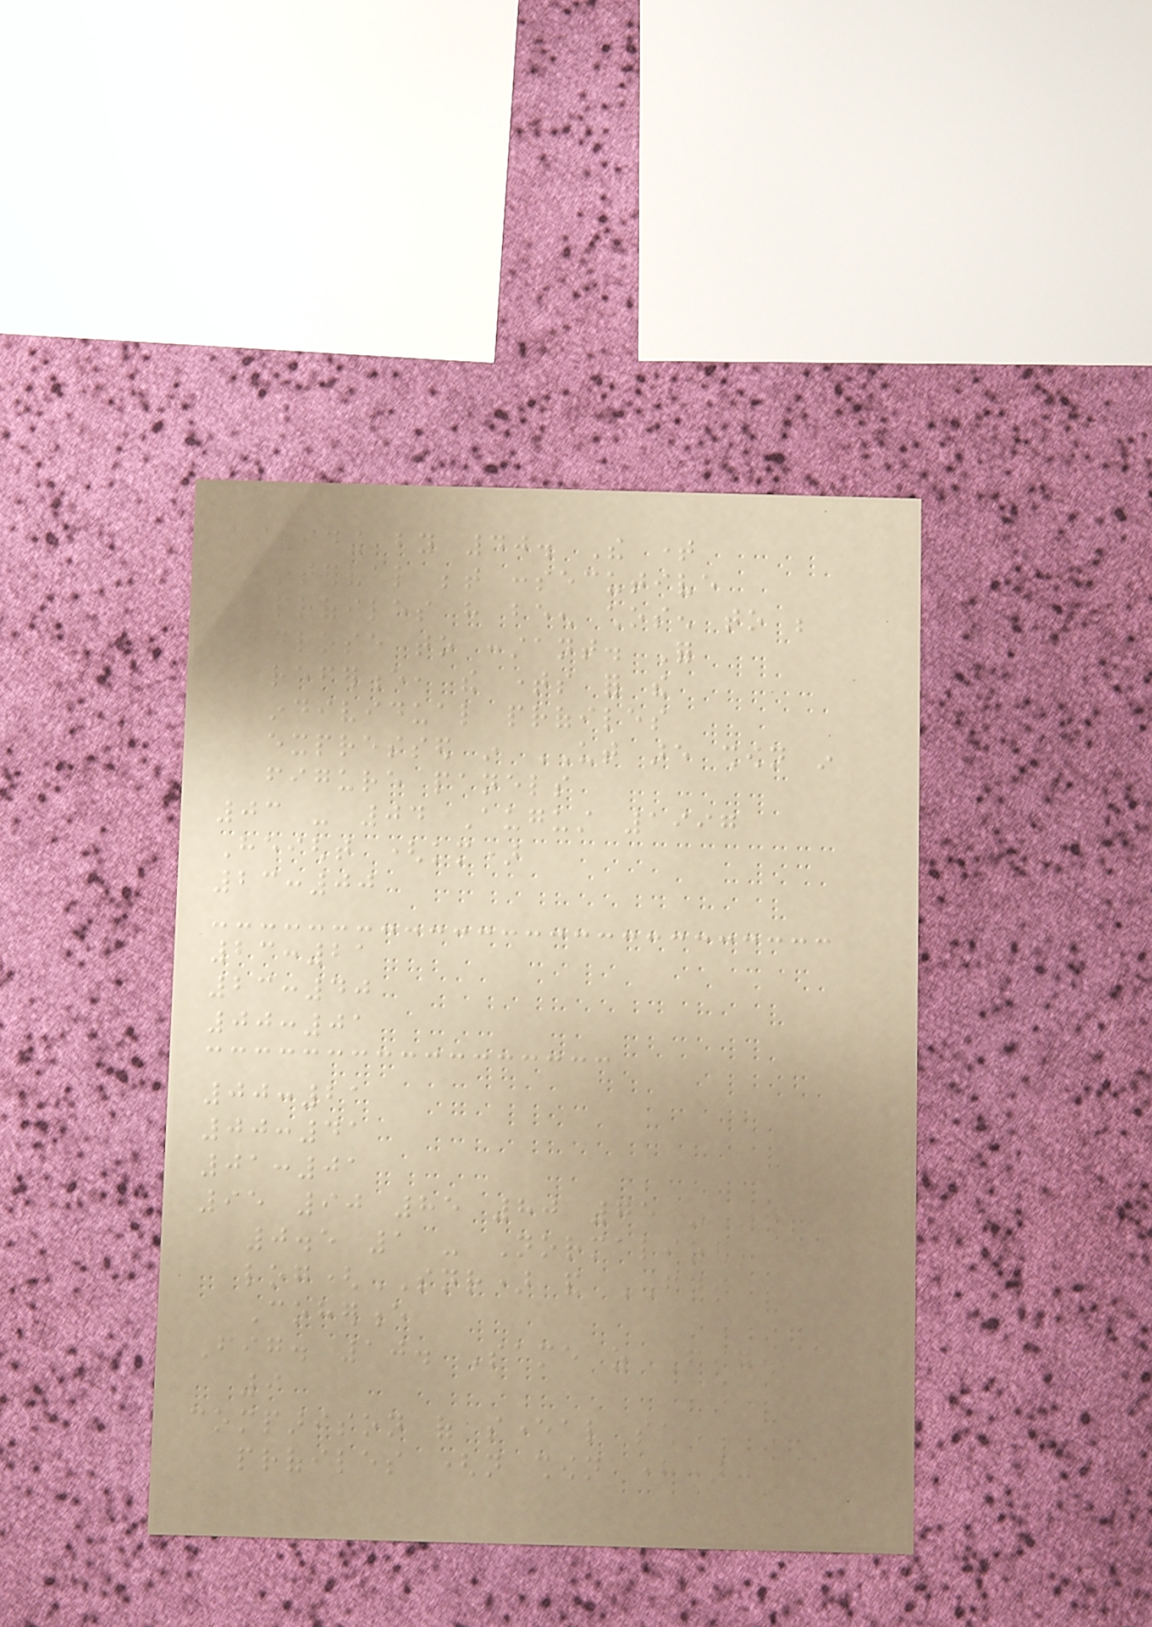dividing by 40. The time
interval between consecutive
profiles have been chosen to be
close to constant. For
reference, the times for the
individual profiles
expressed in UT are shown in
figure panels
03 - 04 August 1997
Height (km)
23:00
23:21
23:40
00:01
00:21
00:41
01:01
95 90 85 80 75 - 0
0.5 1 - Normalized
log(SNR) and FDI
Coherence
Fig. 10. Same as Fig.
9
comparison of several such
profiles (not shown here)
